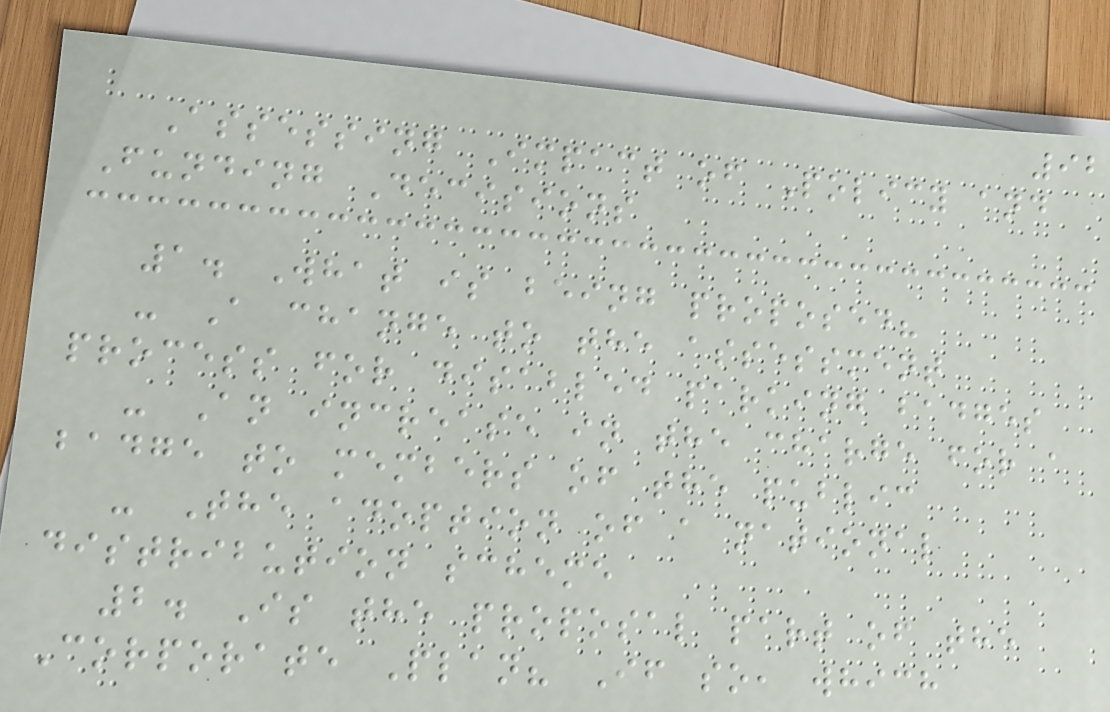92
Assessing Impact of Policy and
Funding Decisions
1. What is being proposed?
- A change to the assessment
process for disabled parking badges
- An increase in the charge for a
badge to members of the public
- The adoption of a national
distribution scheme
2. Is the proposal part of the
Corporate Plan? If so, which
